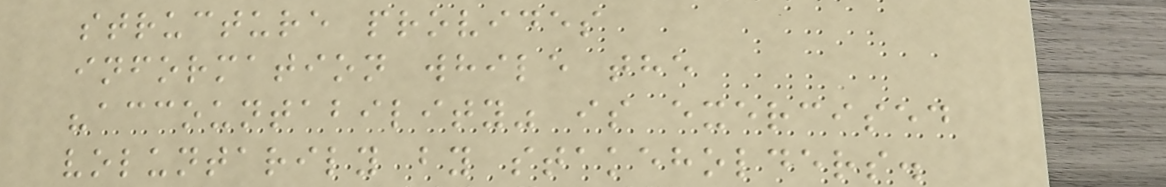structure provides
information while the
"accountability" is exercised
voluntarily by stakeholders.
